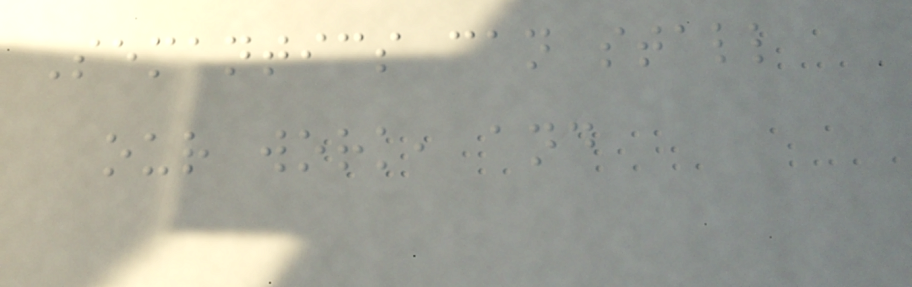Semantics can stall
our work, and
